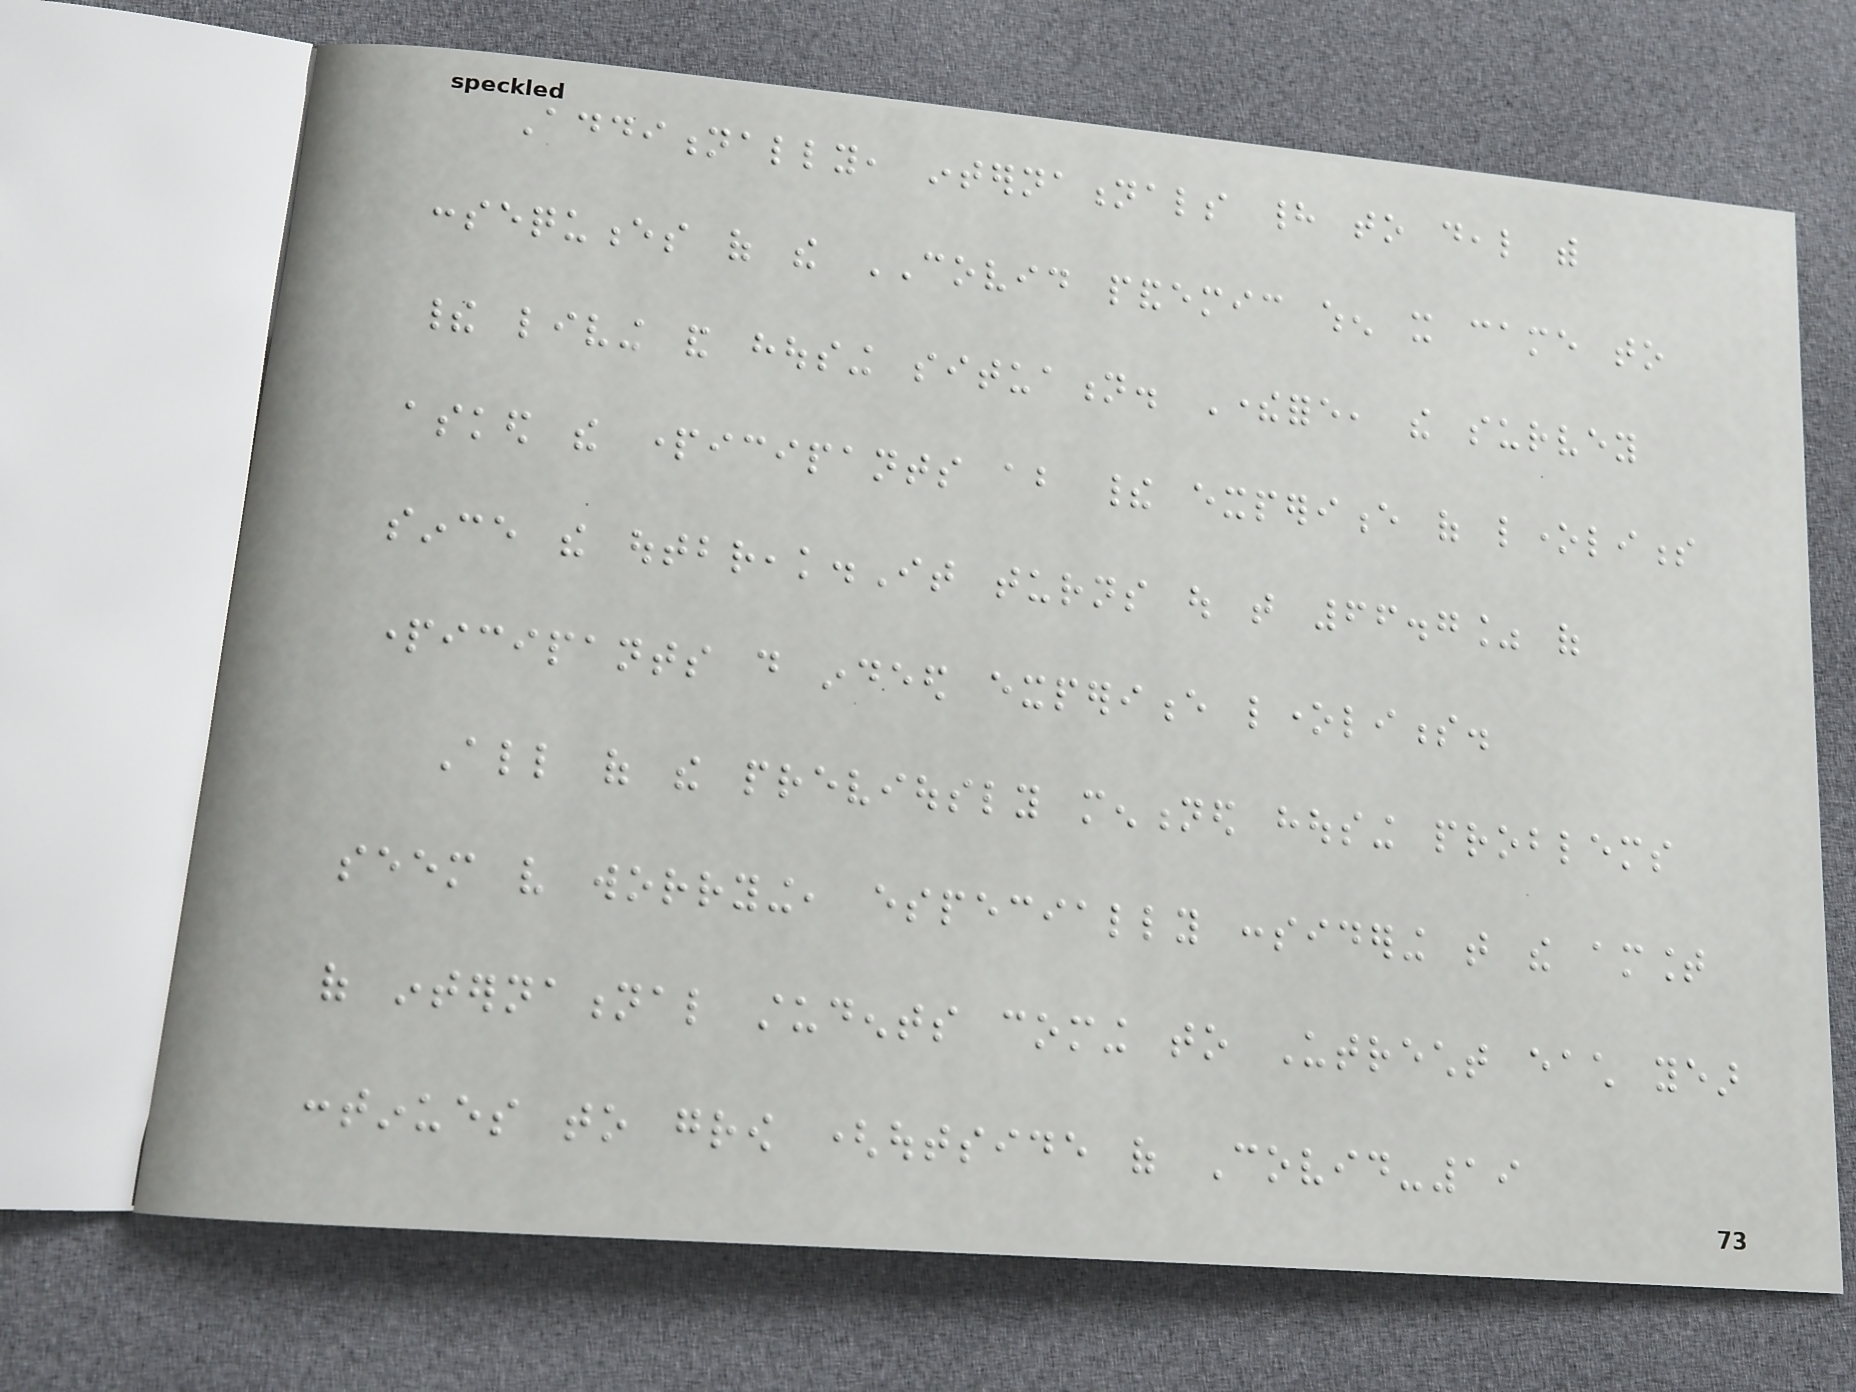Additionally, internationals had to deal with
consequences of the COVID pandemic when it came to
their living and housing situation. Therefore, the survey
asked the participants about their experience of loneliness
since the outbreak.It turns out that 66.7% of
participants do indeed experience loneliness.
All of the previously mentioned housing problems
seem very worrying, especially considering that the amount
of international students coming to Utrecht each year
continues to grow (outside of Covid-19
